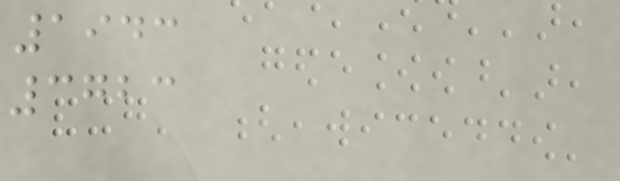1943
3723
